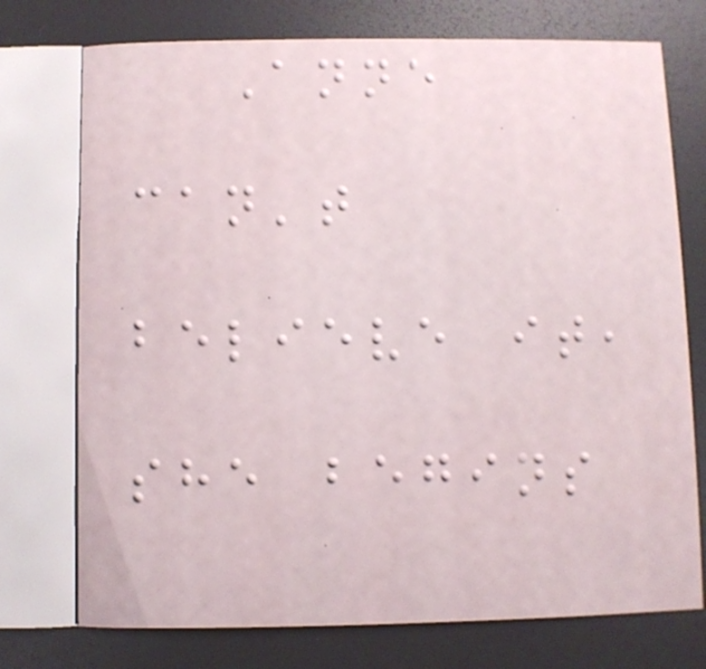Anne
can't
believe it,
she begins
